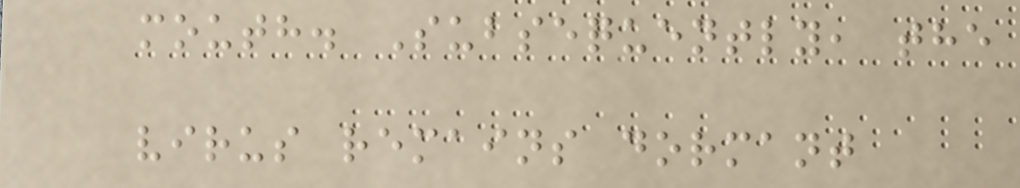mouth. Subsequently, the
virus remains dormant
